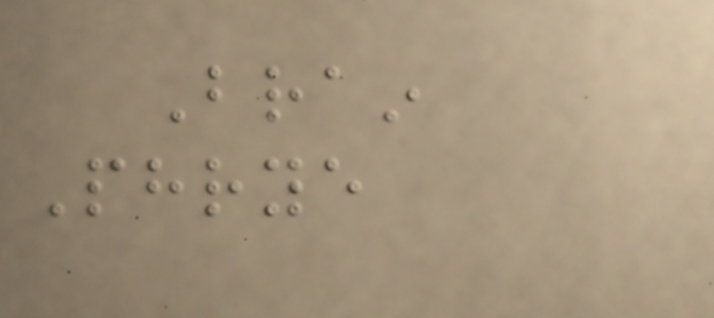Brain
Phrye
